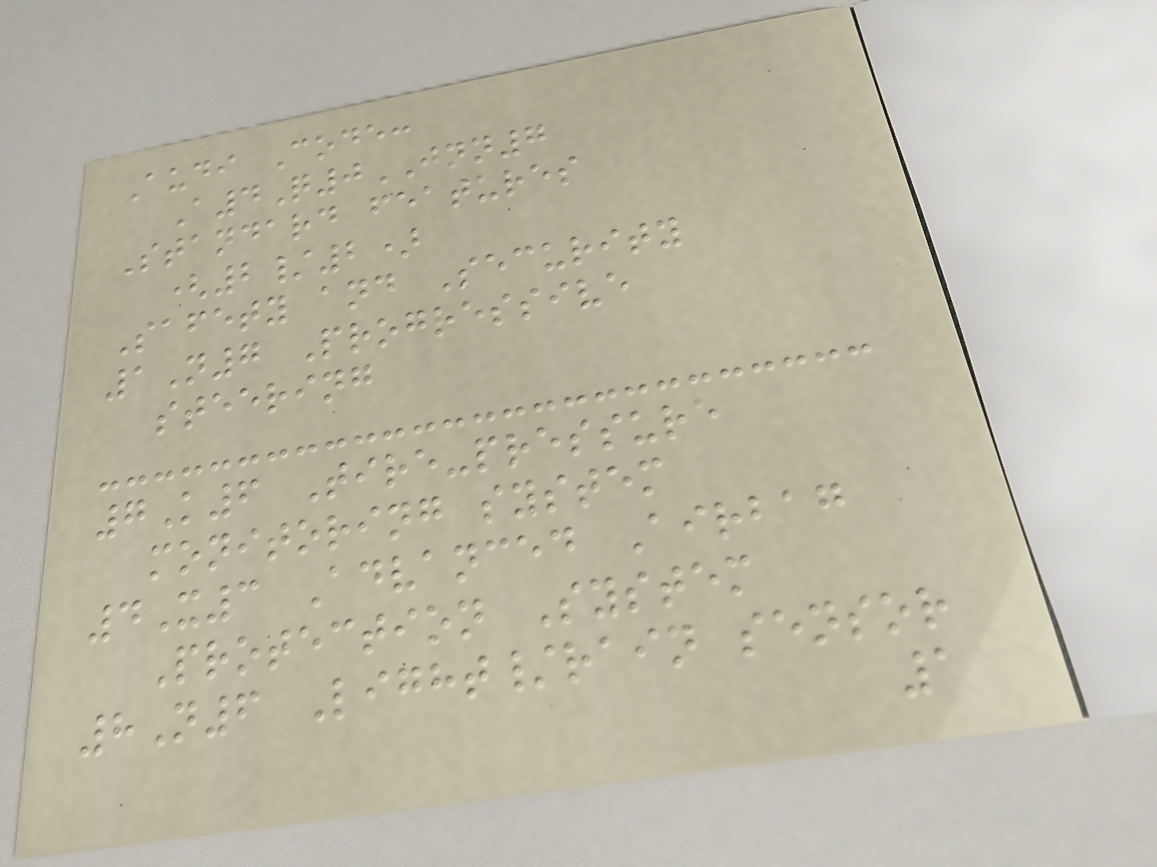Audi Code:
A4Q0JNN7
Standard features
(2/2)
Safety and Security
1N7 Progressive
steering
7K6 Tire-pressure
monitoring system
4X3 Advanced Airbag
Protection System
8N6 Light/rain sensor
1
